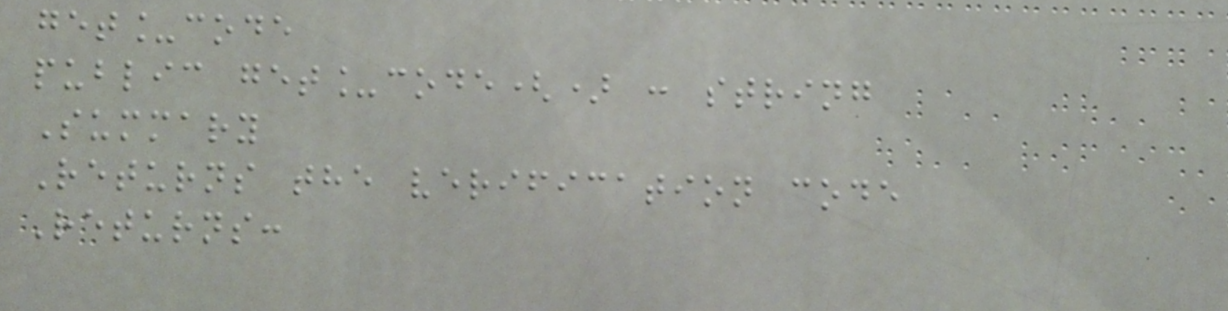get_code
public get_code() : string
Summary
Returns the verification code
Returns:
